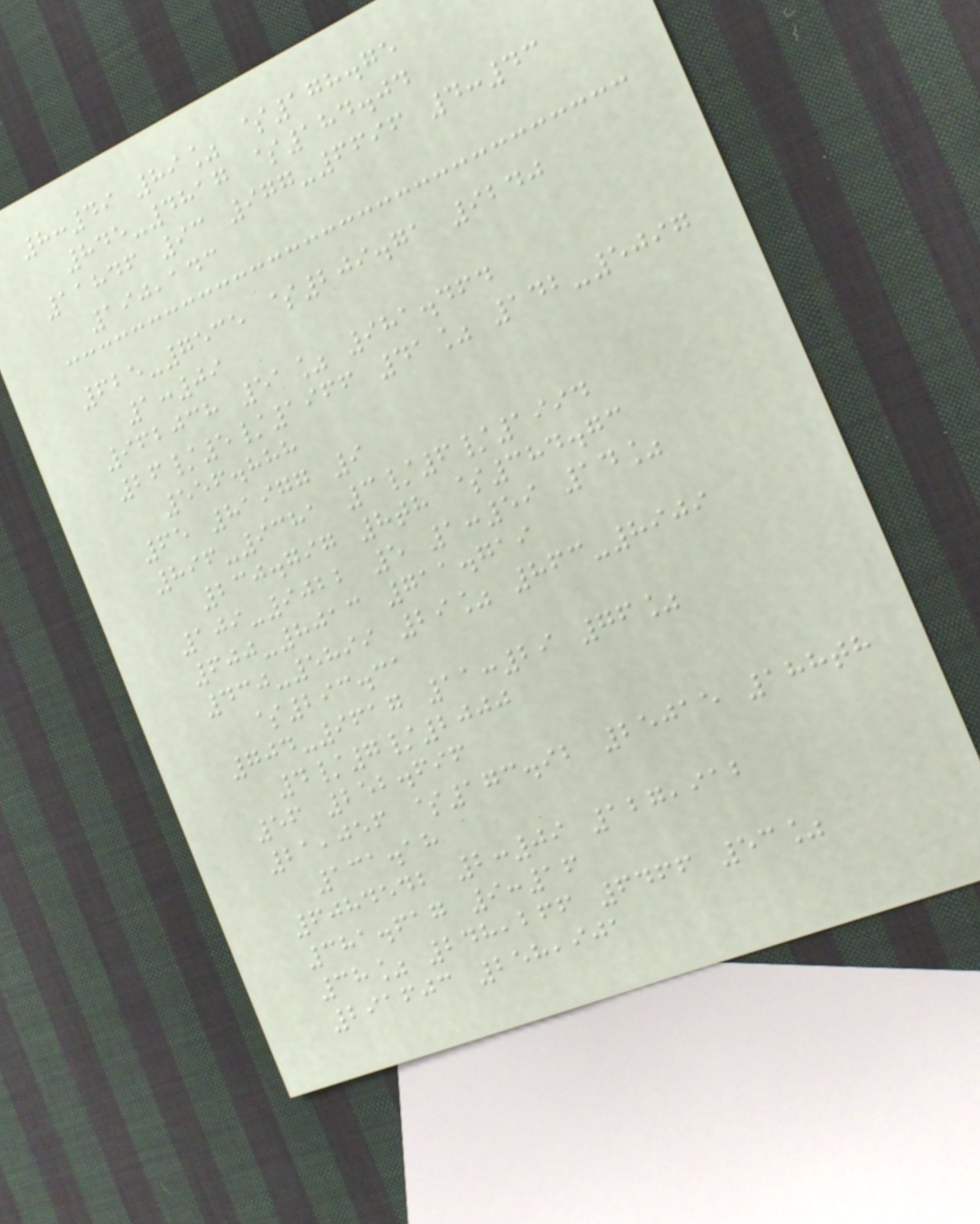8:49 89% $178.75
845-4817 $184.04
11846 93 977-6696 4:43
190,143
625-7535 $209.71 9240
1:09
962038 51% 981.464
26/5/1966 41% 142-5097
556.888
65 81977 9
896-9381 3/6/1994
230.797 8th $384.73
109-9022 5 1:59 14%
600-8013 711.719
430-5899 29% 863-8909
$293.31
704-9617 11:29 76%
4/7/2000
56 252.696
21,056 $173.92 25015 188th
131.18
6084542 2:09 127,912
381.617 9:16
38% 248,266 6466 53%
291603 258,901
